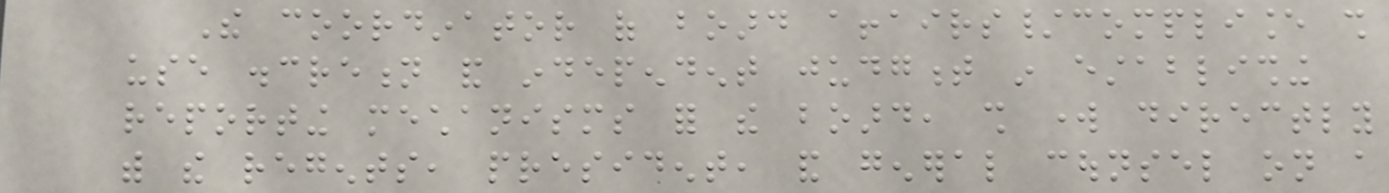The coordinator of board affairs/compliance shall
use discretion and independent judgment in establishing
reporting mechanisms for the board, shall work directly
with the regents, president, and general counsel on a
